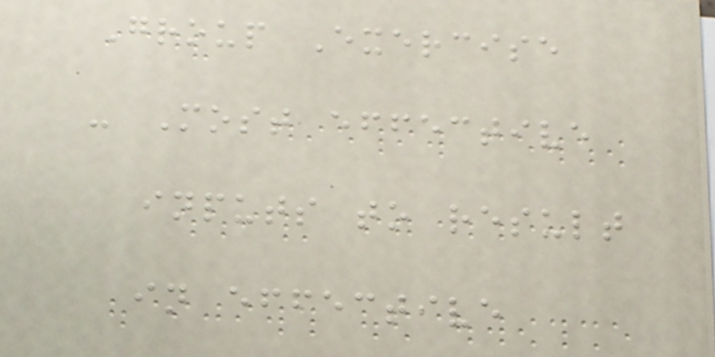Group Exercise
- Most effective
inputs to result
in effective
